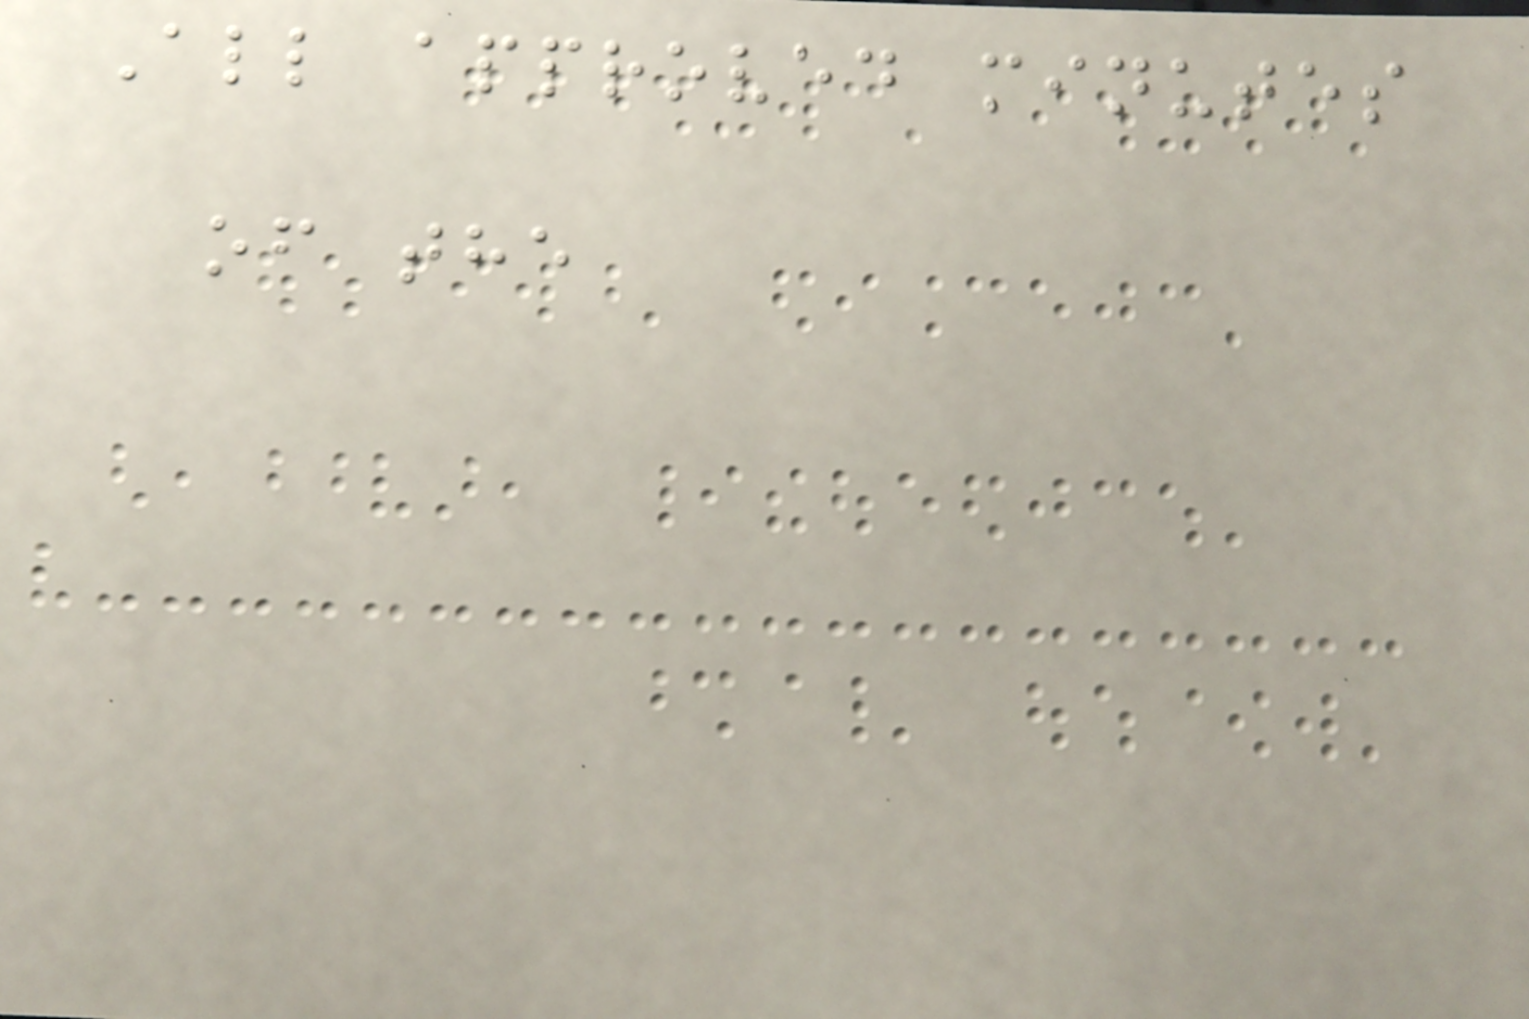All approved minutes
of the
